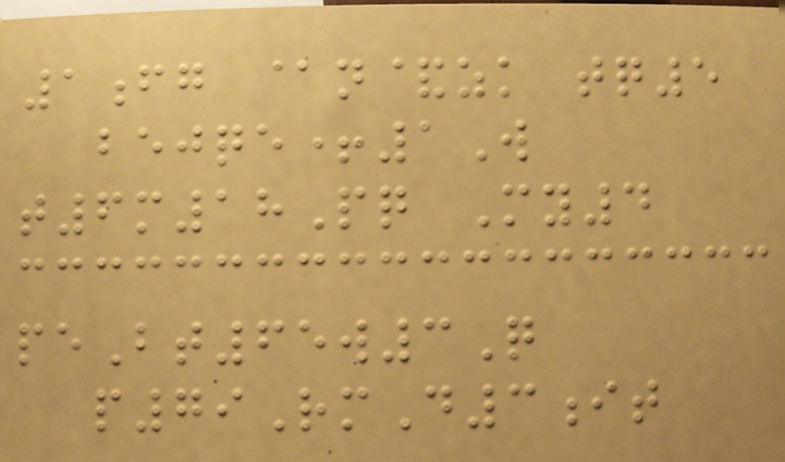1fg @n&zk tq5
bejqe+1W
t6m18Pq My4
peBt65w3Q
p79RmD3it
